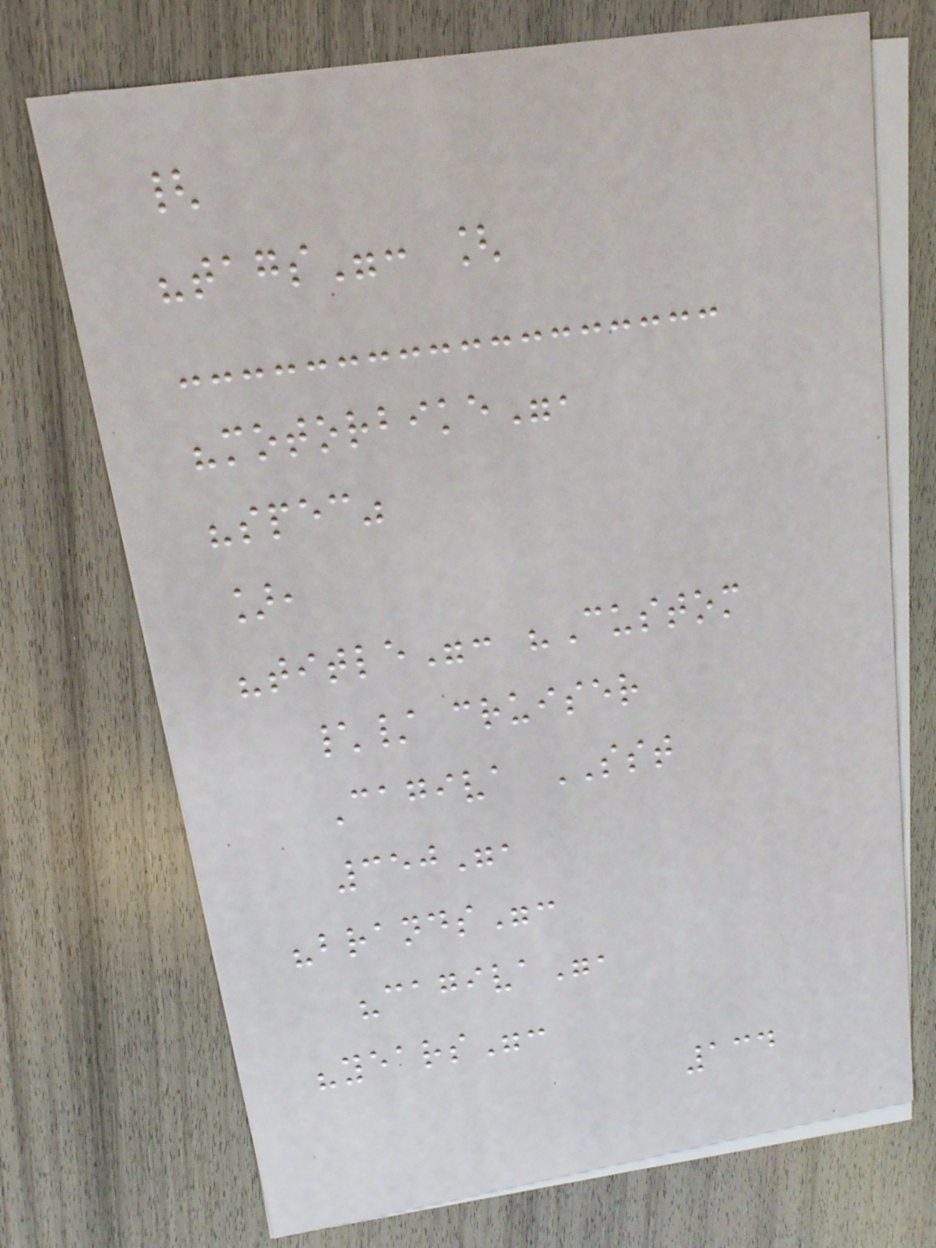{
"tags": [
"motorbike",
"spec"
],
"title": "Custom
\/ cruiser
Cagiva SST
350",
"brands":
"cagiva",
"years":
134
